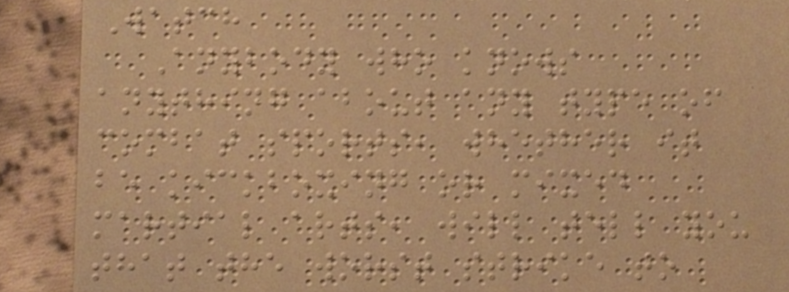Watch
Anybody who knows
anything about any type of
combat sports, whether it
be kickboxing or mixed
martial arts, will tell you
that the worst strike to
